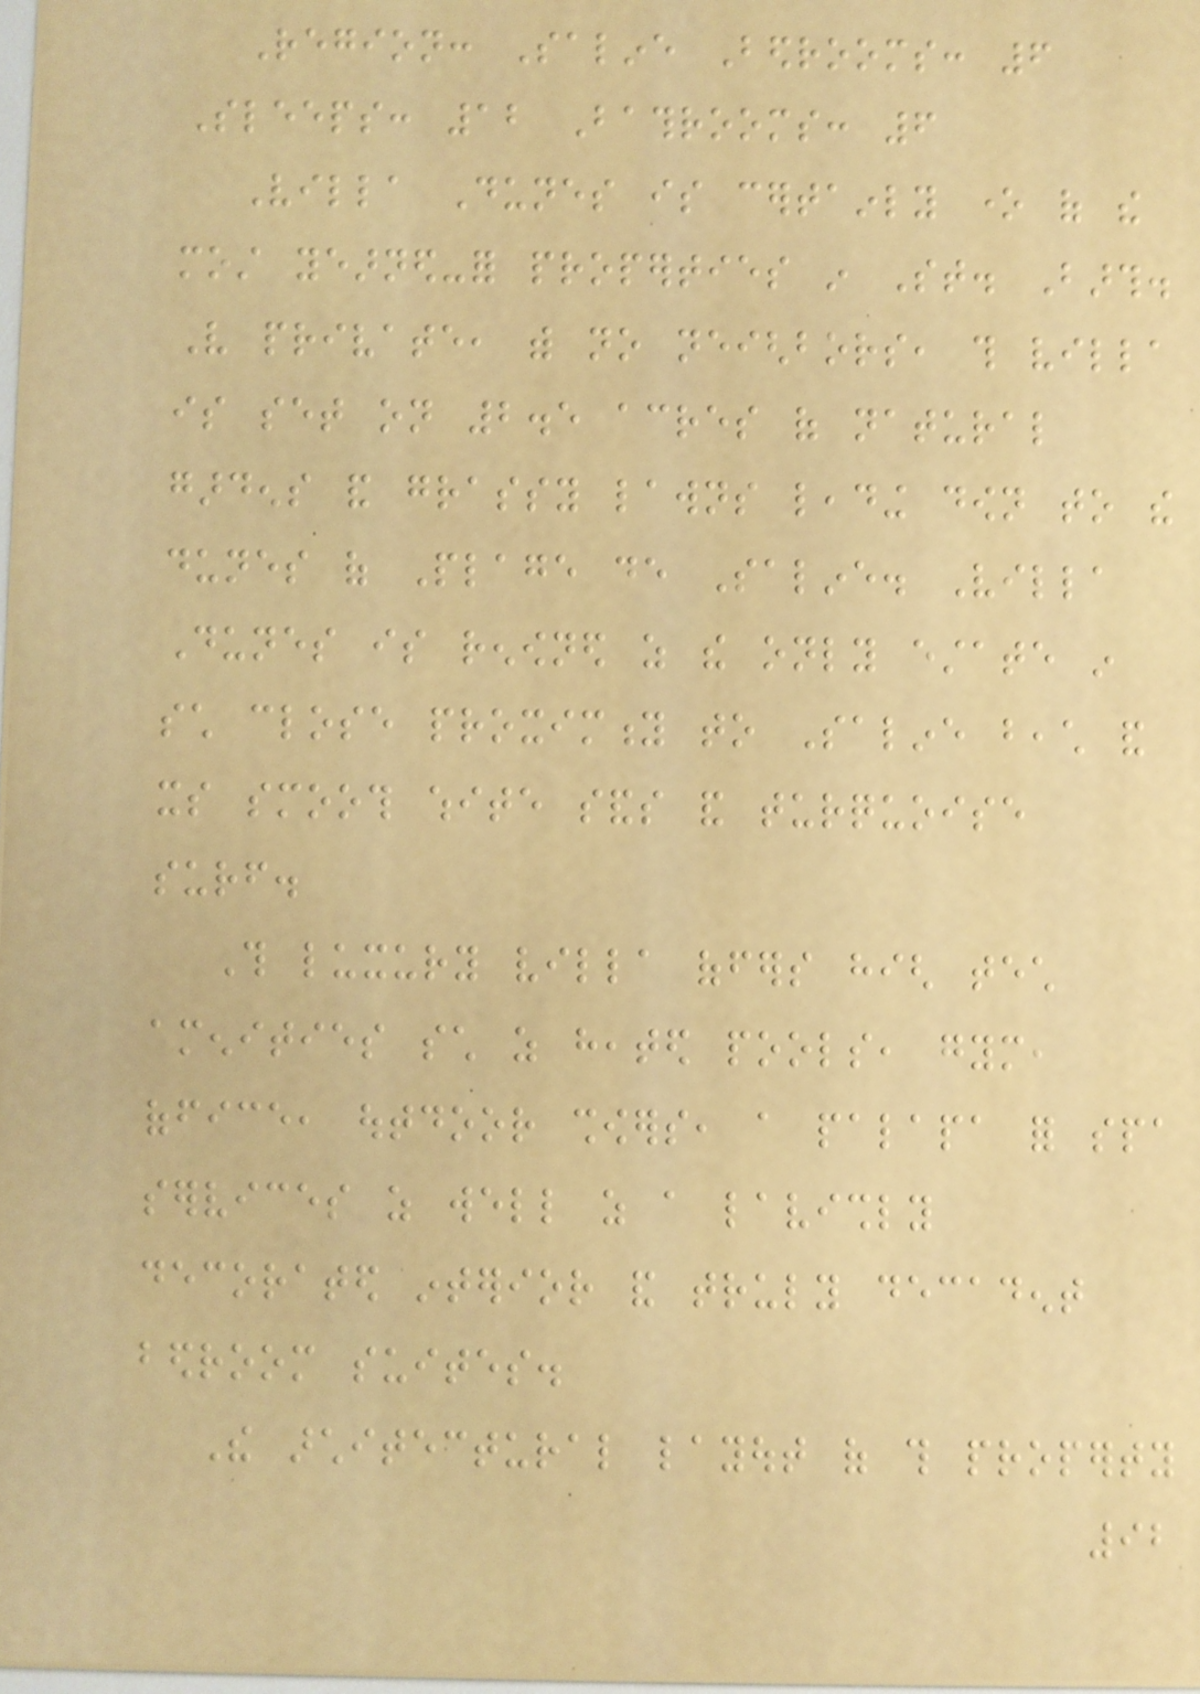Region: Saline Bedrooms: 6
Sleeps: 12 Bathrooms: 6
Villa Dunes is certainly one of the
most yearned-for properties in St. Barth.
Very private, with no neighbors, this villa
is set on 2.5 acres of natural
gardens and grassy lawns leading down to the
dunes of Plage de Saline. Villa
Dunes is renowned as the only estate in
such close proximity to Saline beach and
its smooth white sands and turquoise
surf.
This luxury villa offers high tech
amenities such as heated pools, gym,
office, outdoor showers, a palapa for spa
services as well as a lavishly
decorated interior and truly decadent
bedroom suites.
The architectural layout of this property
92
